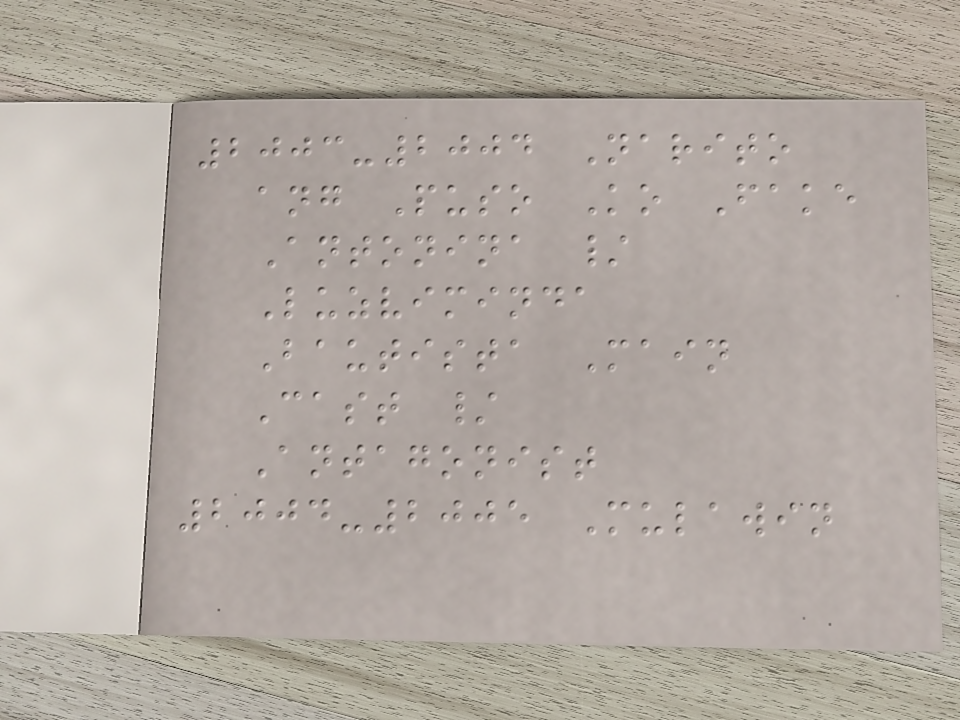2003-2004 Narito
ang Puso Ko Fake
Antonina /
Luzviminda
Bautista Main
Cast /
Antagonist
2004-2005 Mulawin
